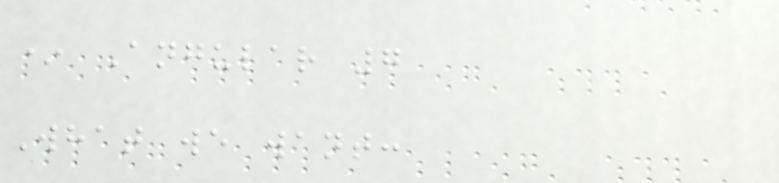* Angular 7
What we want:
